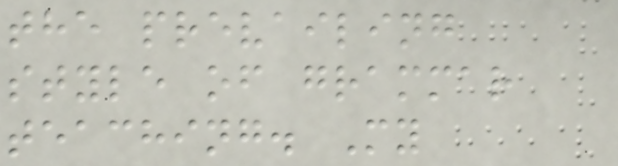the prevailing
style of grammar
teaching. My
